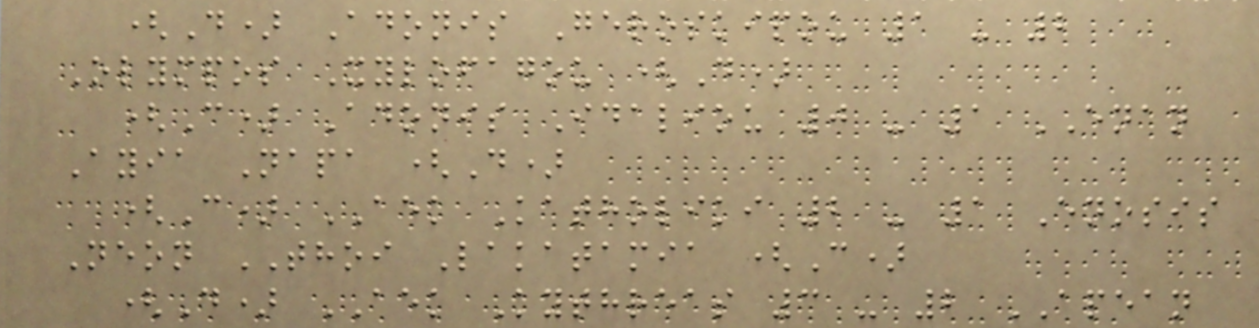(D) Adonis Geroskipou 1 - 2
Olympos Xylofagou (D)
(C) Adonis Idaliou 0 - 1 ENAN
Ayia Napa (D)
(C) AEK Katholiki 2 - 1 Enosis
Neon THOI Lakatamia (C)
(D) AEK Kythreas 3 - 2 APEAN
